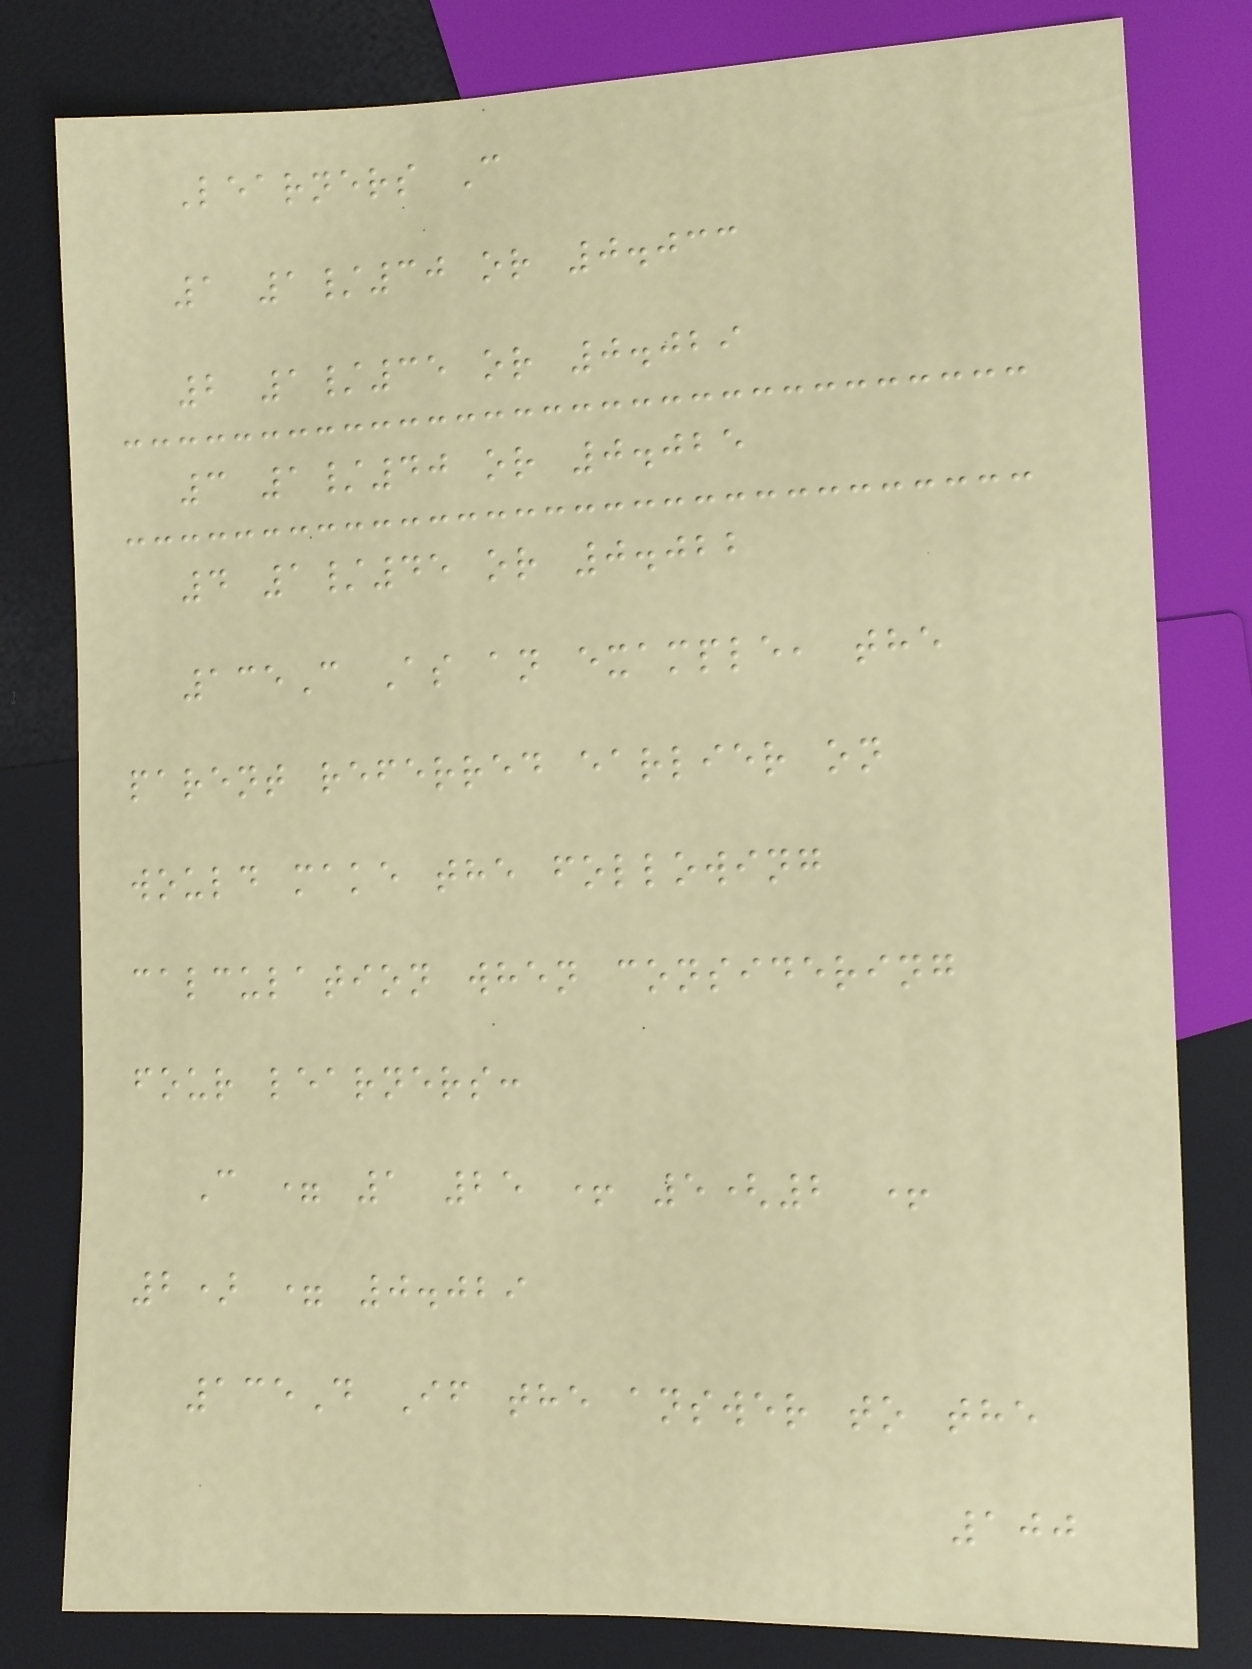Learners C
1 1/30 or 0.033
2 1/35 or 0.029
3 1/40 or 0.025
4 1/45 or 0.022
135C As an example, the
parent referred earlier on
would make the following
calculation when considering
four learners:
C = 1 25 + 5(2 +
2) = 0.029
135D If the answer to the
100
